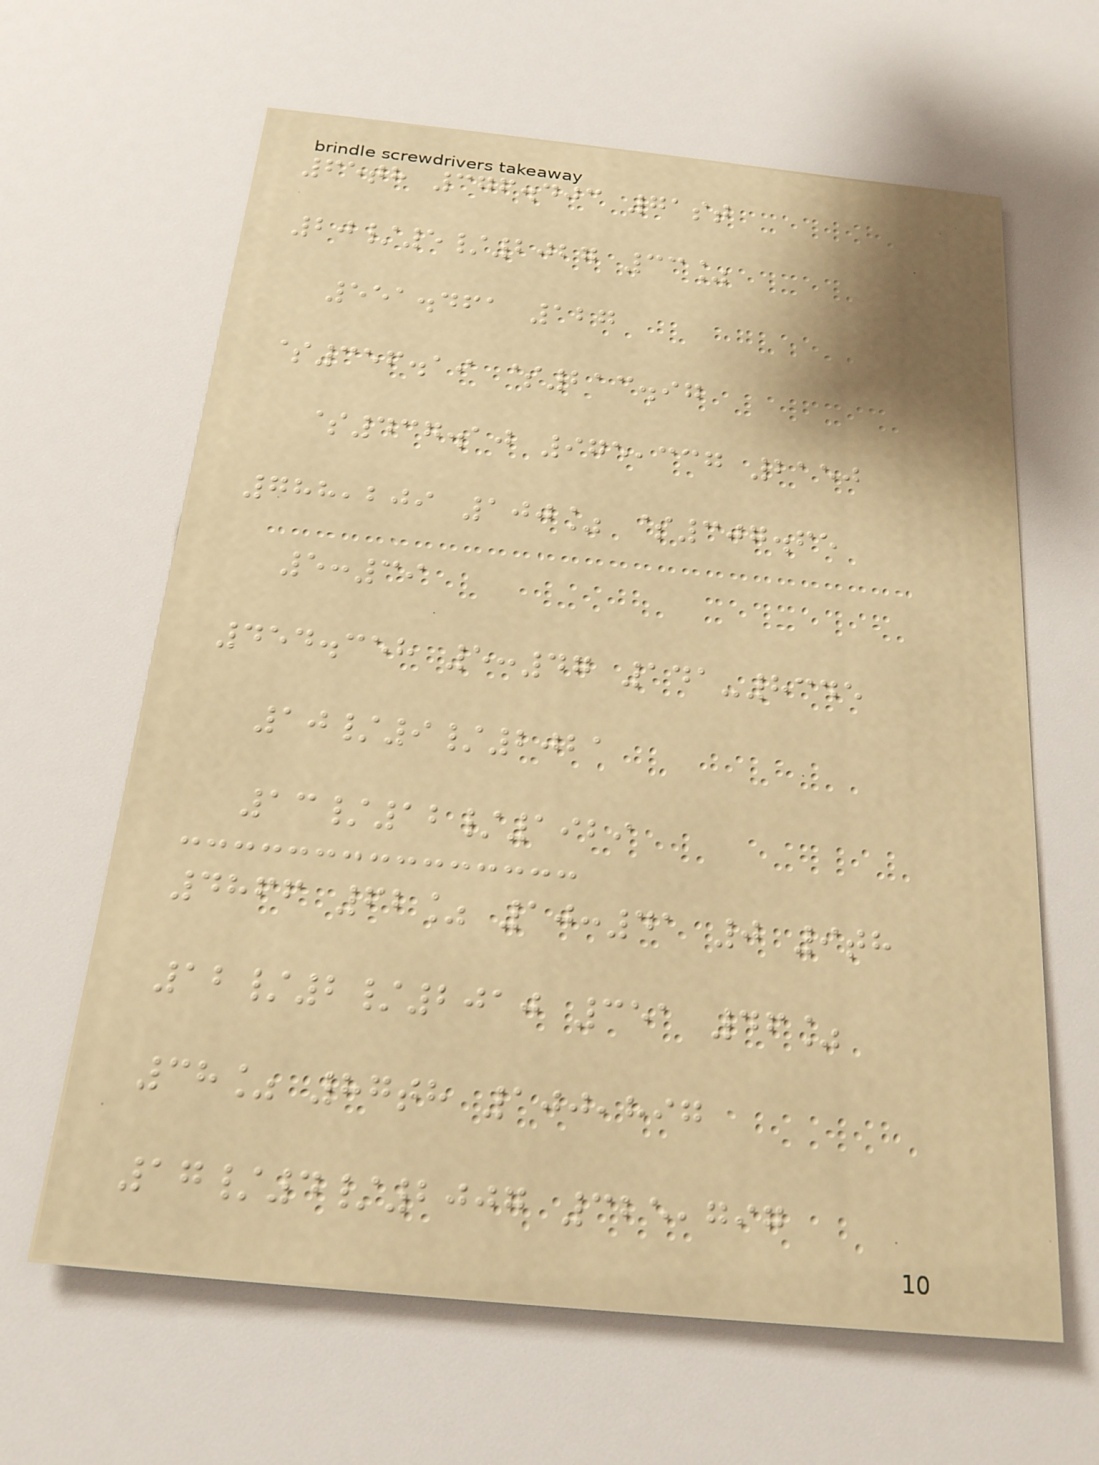65th 376.403 71st
20/5/2027 33%
551.461 127
$356.19 $213.97
$437.10 975,337 2150
788,209 100% $307.65
5:39
454.358 5:47 141-8345
10/9/2021
13/12/1929
4866 62% 10:41 0 9th
12/2/2010 351 46%
38% 87th 100,897
17/4/2007 325,797
